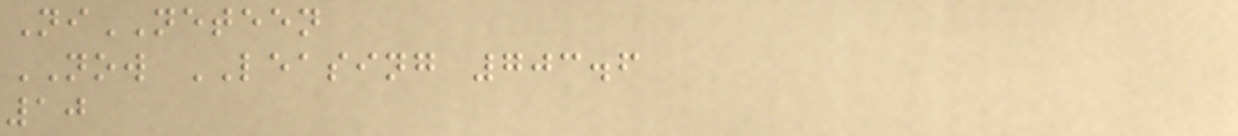NiNETEEN
NOW LEASING 703.6
10
